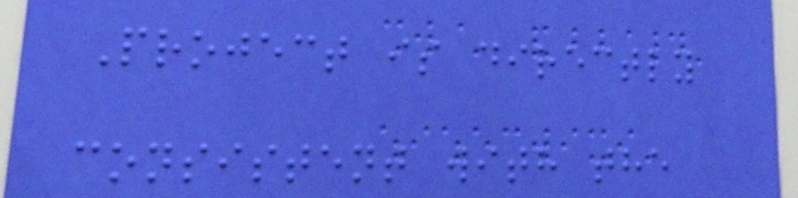Project is directly
consistent with the
